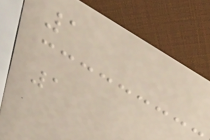1
1
